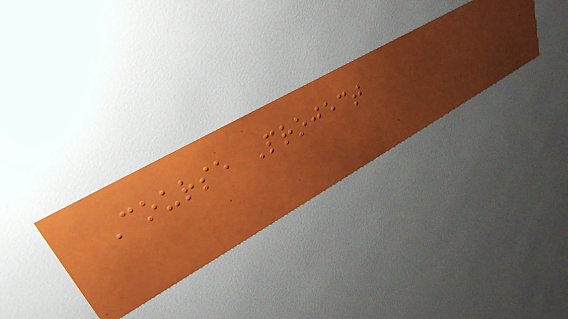Course Project
